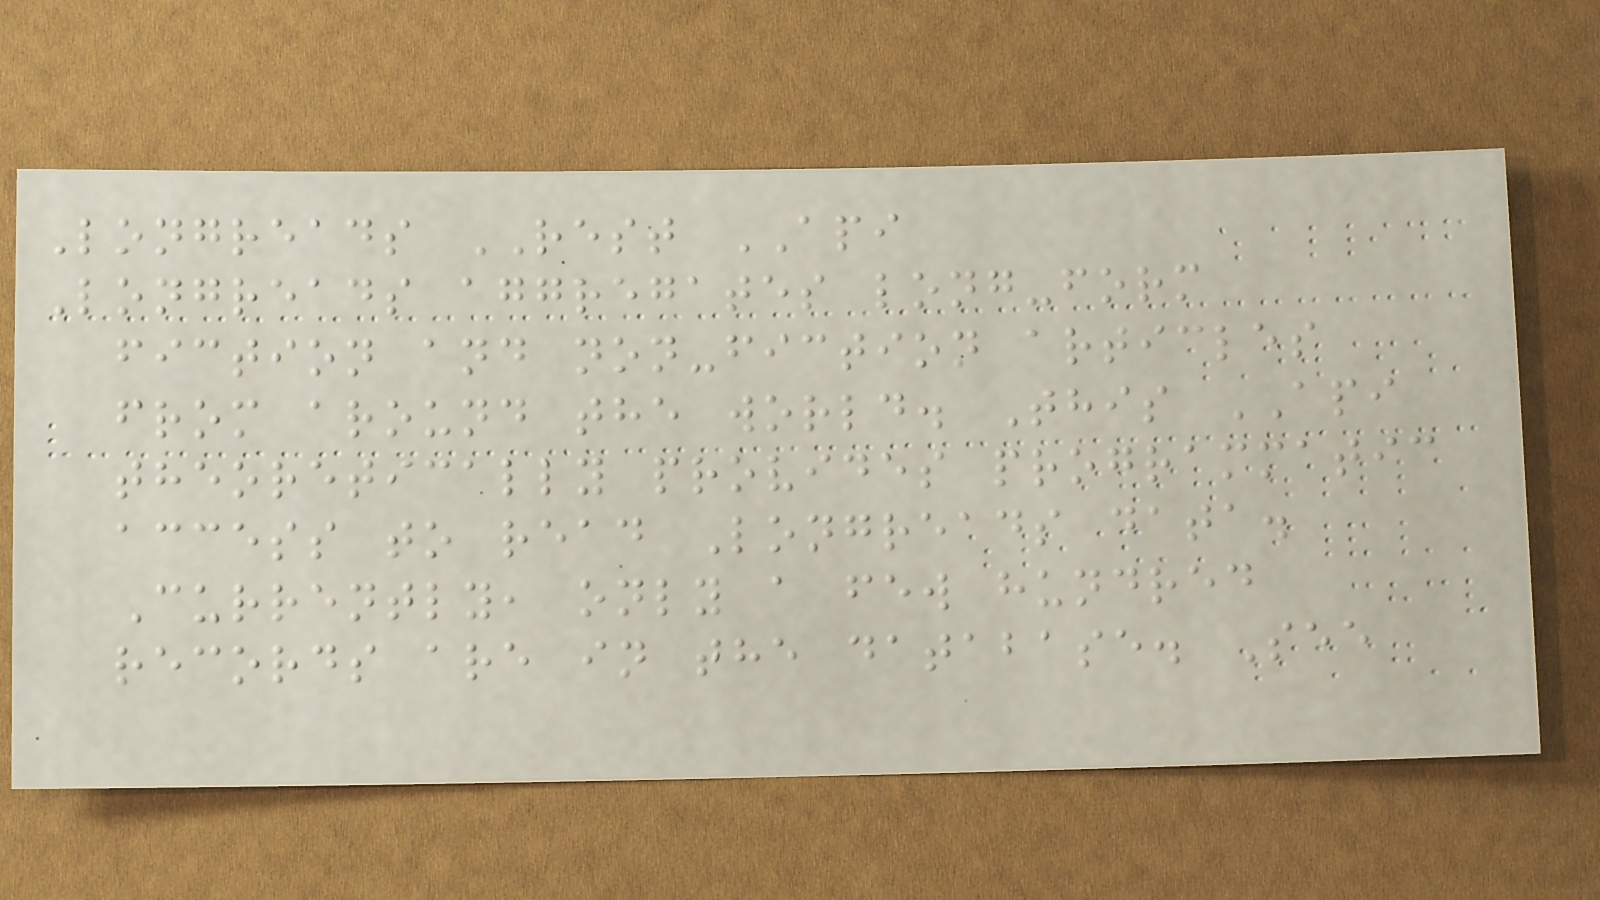Longreads REST API
Longreads aggregates long-form
fiction and non-fiction articles
from around the world. This API
theoretically provides programmatic
access to read Longreads data.
Currently, only a few hundred
records are in the database. See
